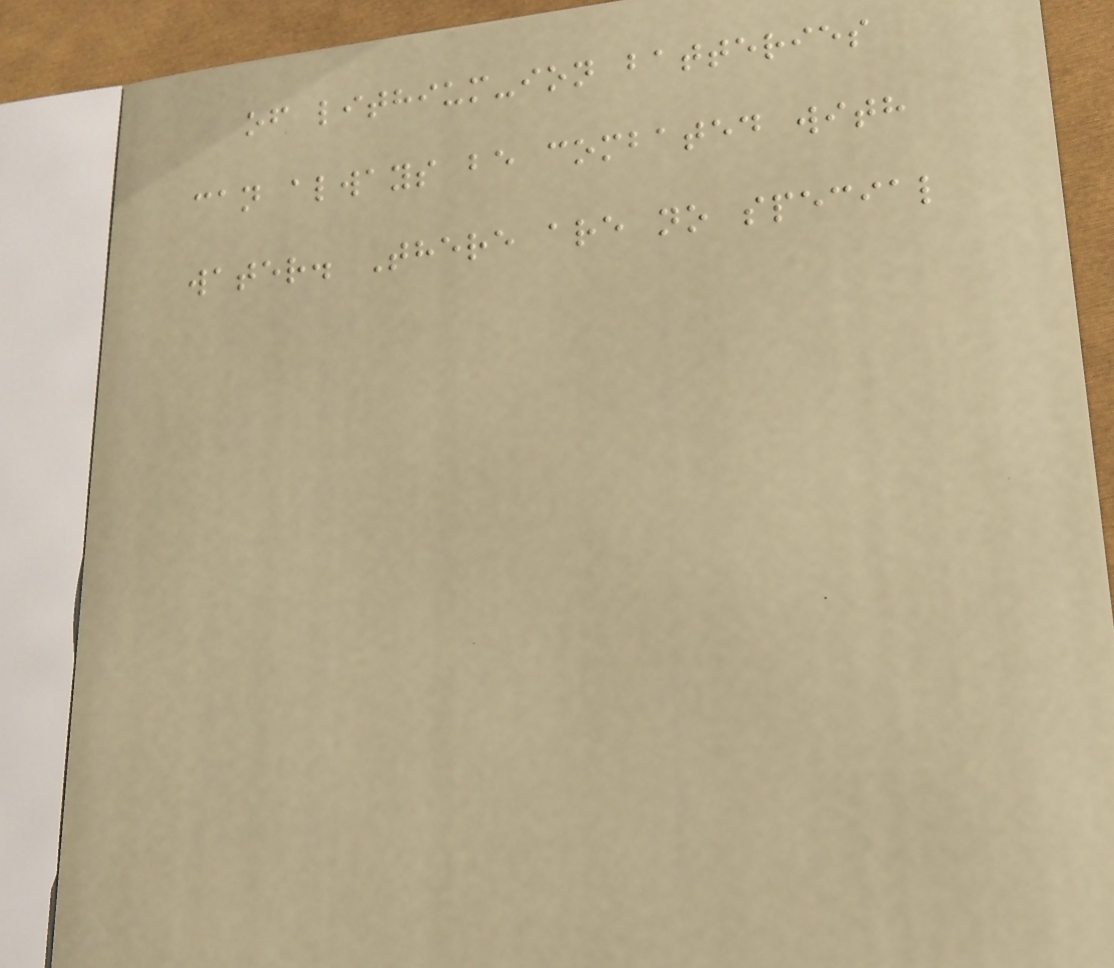of lithium-ion batteries
can always be combated with
water. There are no special
